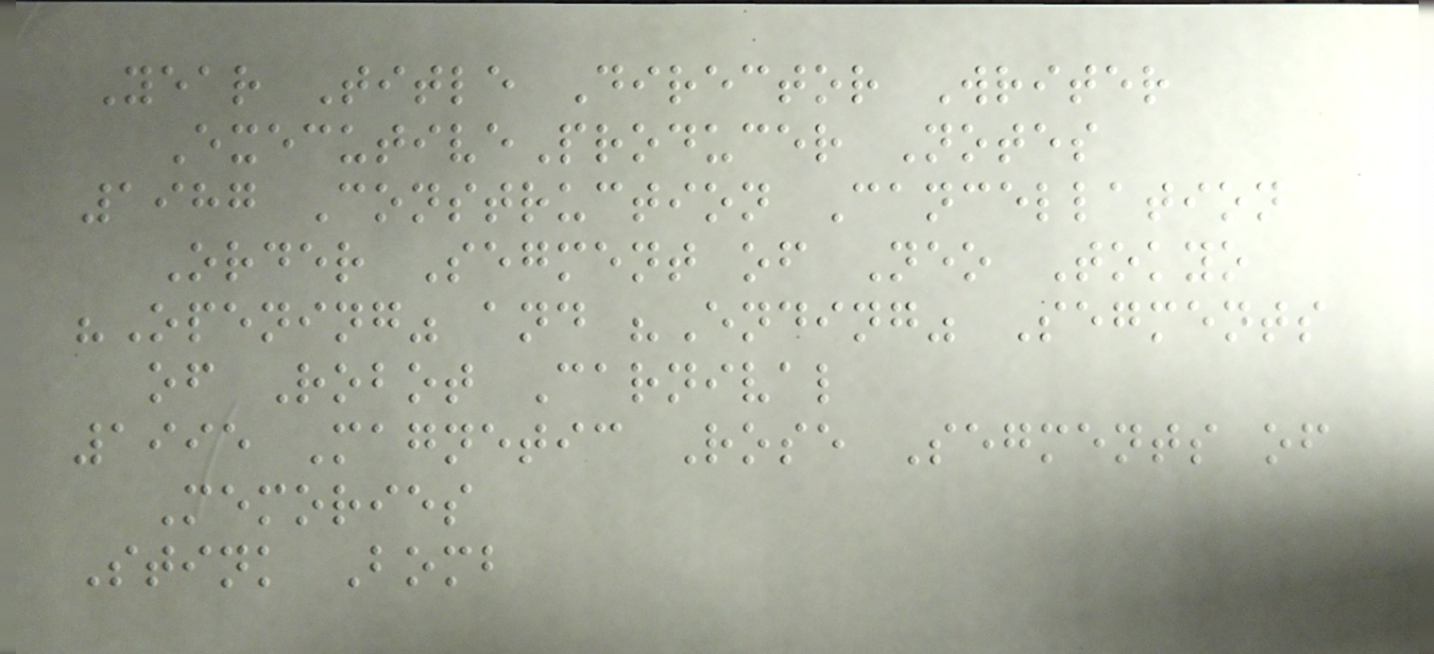Year Title Director Writer
ExecutiveProducer Notes
1987 Construction Cancellation
Order Segment of Neo Tokyo
"Opening" and "Ending" Segments
of Robot Carnival
1995 Magnetic Rose Segments of
Memories
Stink Bomb
